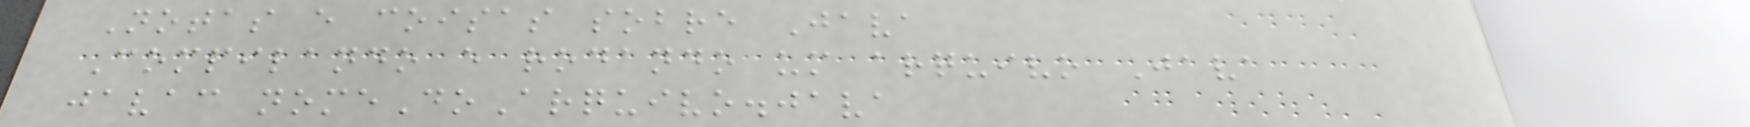Notas e coisas sobre Java
Compilando e rodando um arquivo Java
javac nomeDoArquivo.java
